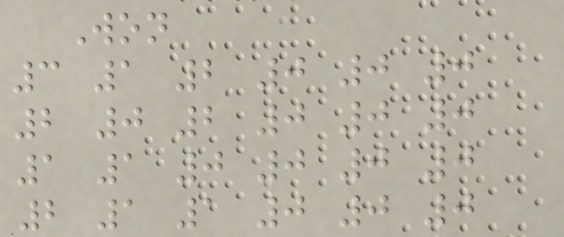Won
3 1 2 0 0 0
2 0 2 0 0 0
1 1 0 0 0 0
2 1 1 0 0 0
